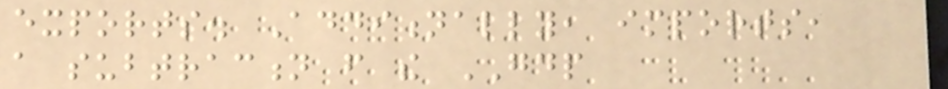exports. Additionally, imports,
a subtraction from the GDP
